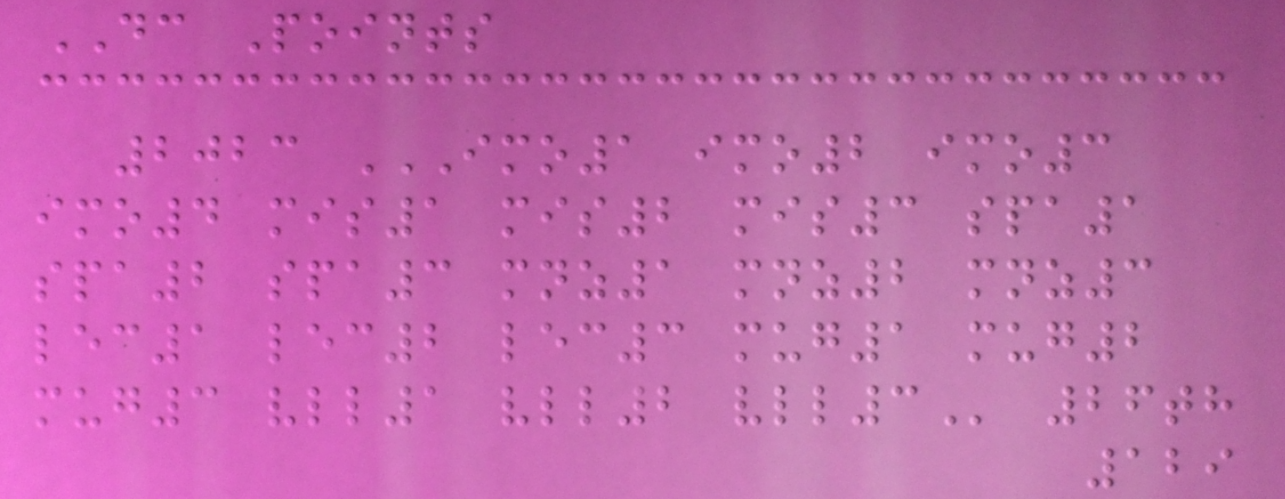DC Points
2023 IMO1 IMO2 IMO3
IMO4 MIS1 MIS2 MIS3 SPA1
SPA2 SPA3 MNZ1 MNZ2 MNZ3
LEC1 LEC2 LEC3 MUG1 MUG2
MUG3 VLL1 VLL2 VLL3 26th
129
